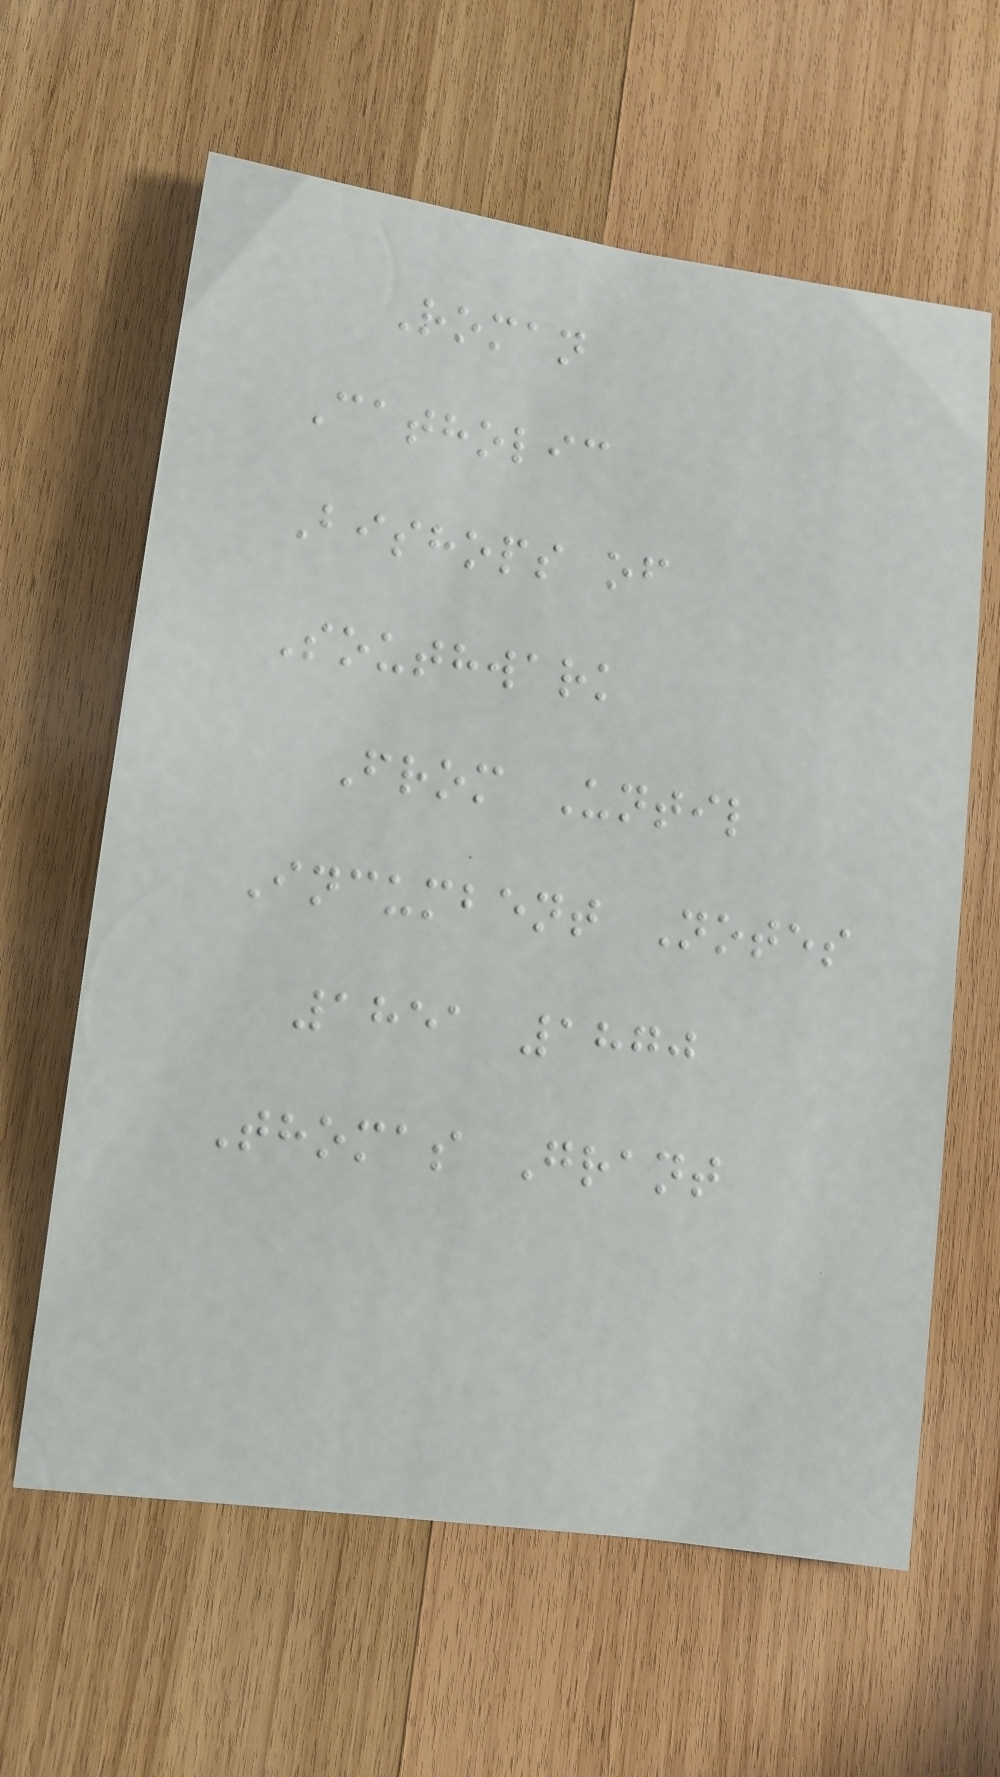Roman
Catholic
Bishops of
Southwark
From Until
Incumbent Notes
1851 1870
Thomas Grant
